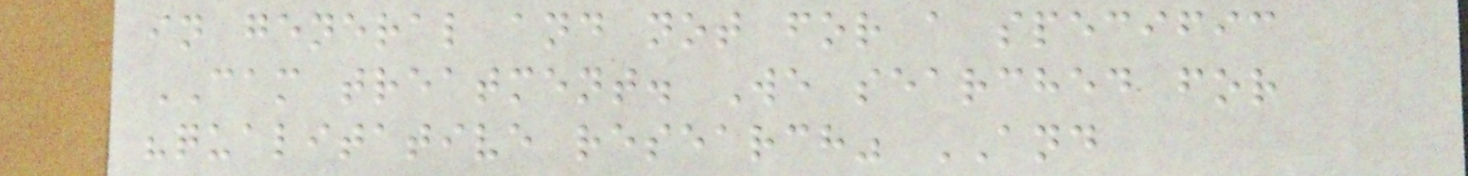in general and not for a specific
CAM treatment. We searched for
"qualitative research" AND
